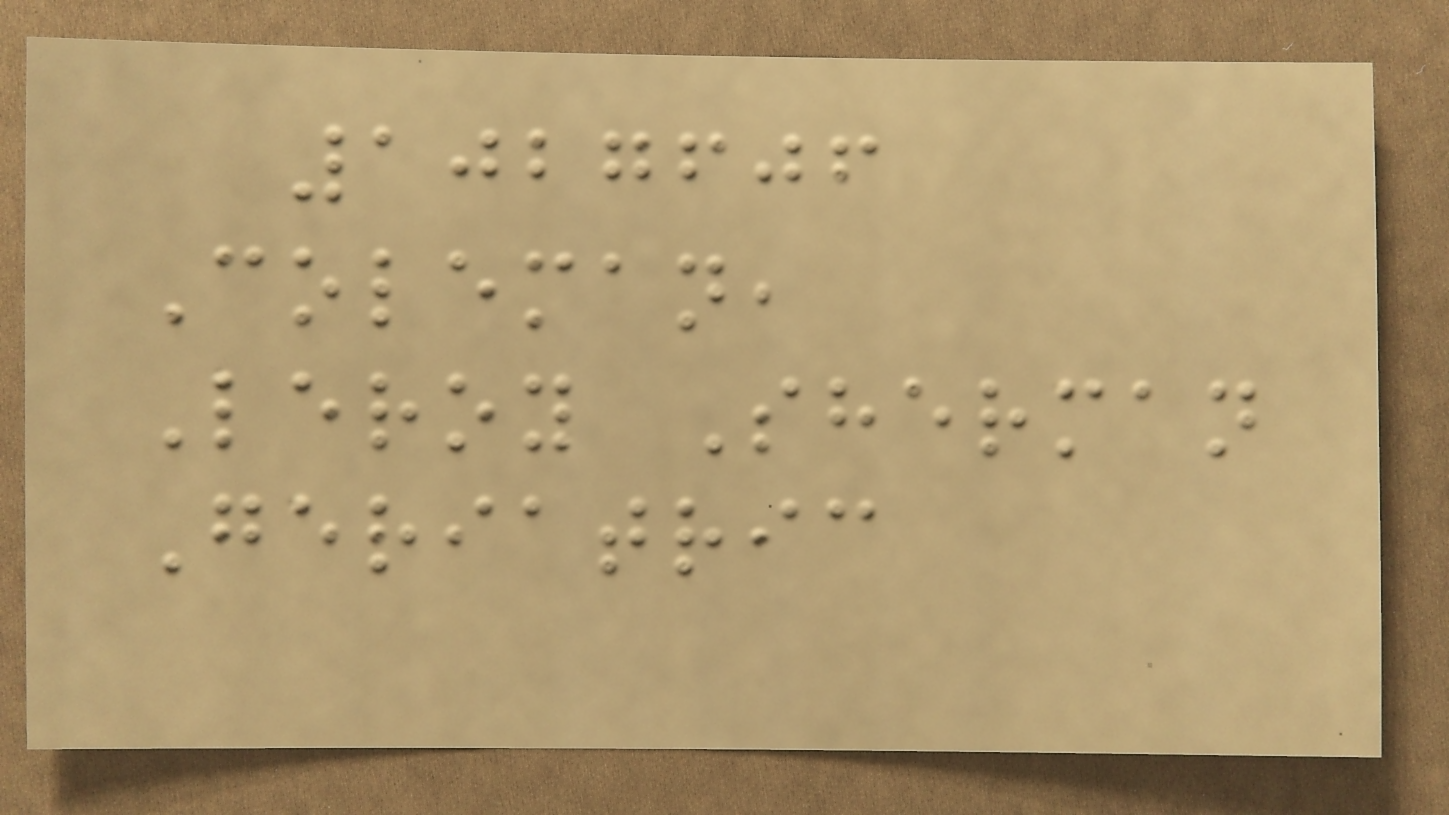1027606
Coleman,
Leroy Sherman
Geriatric
